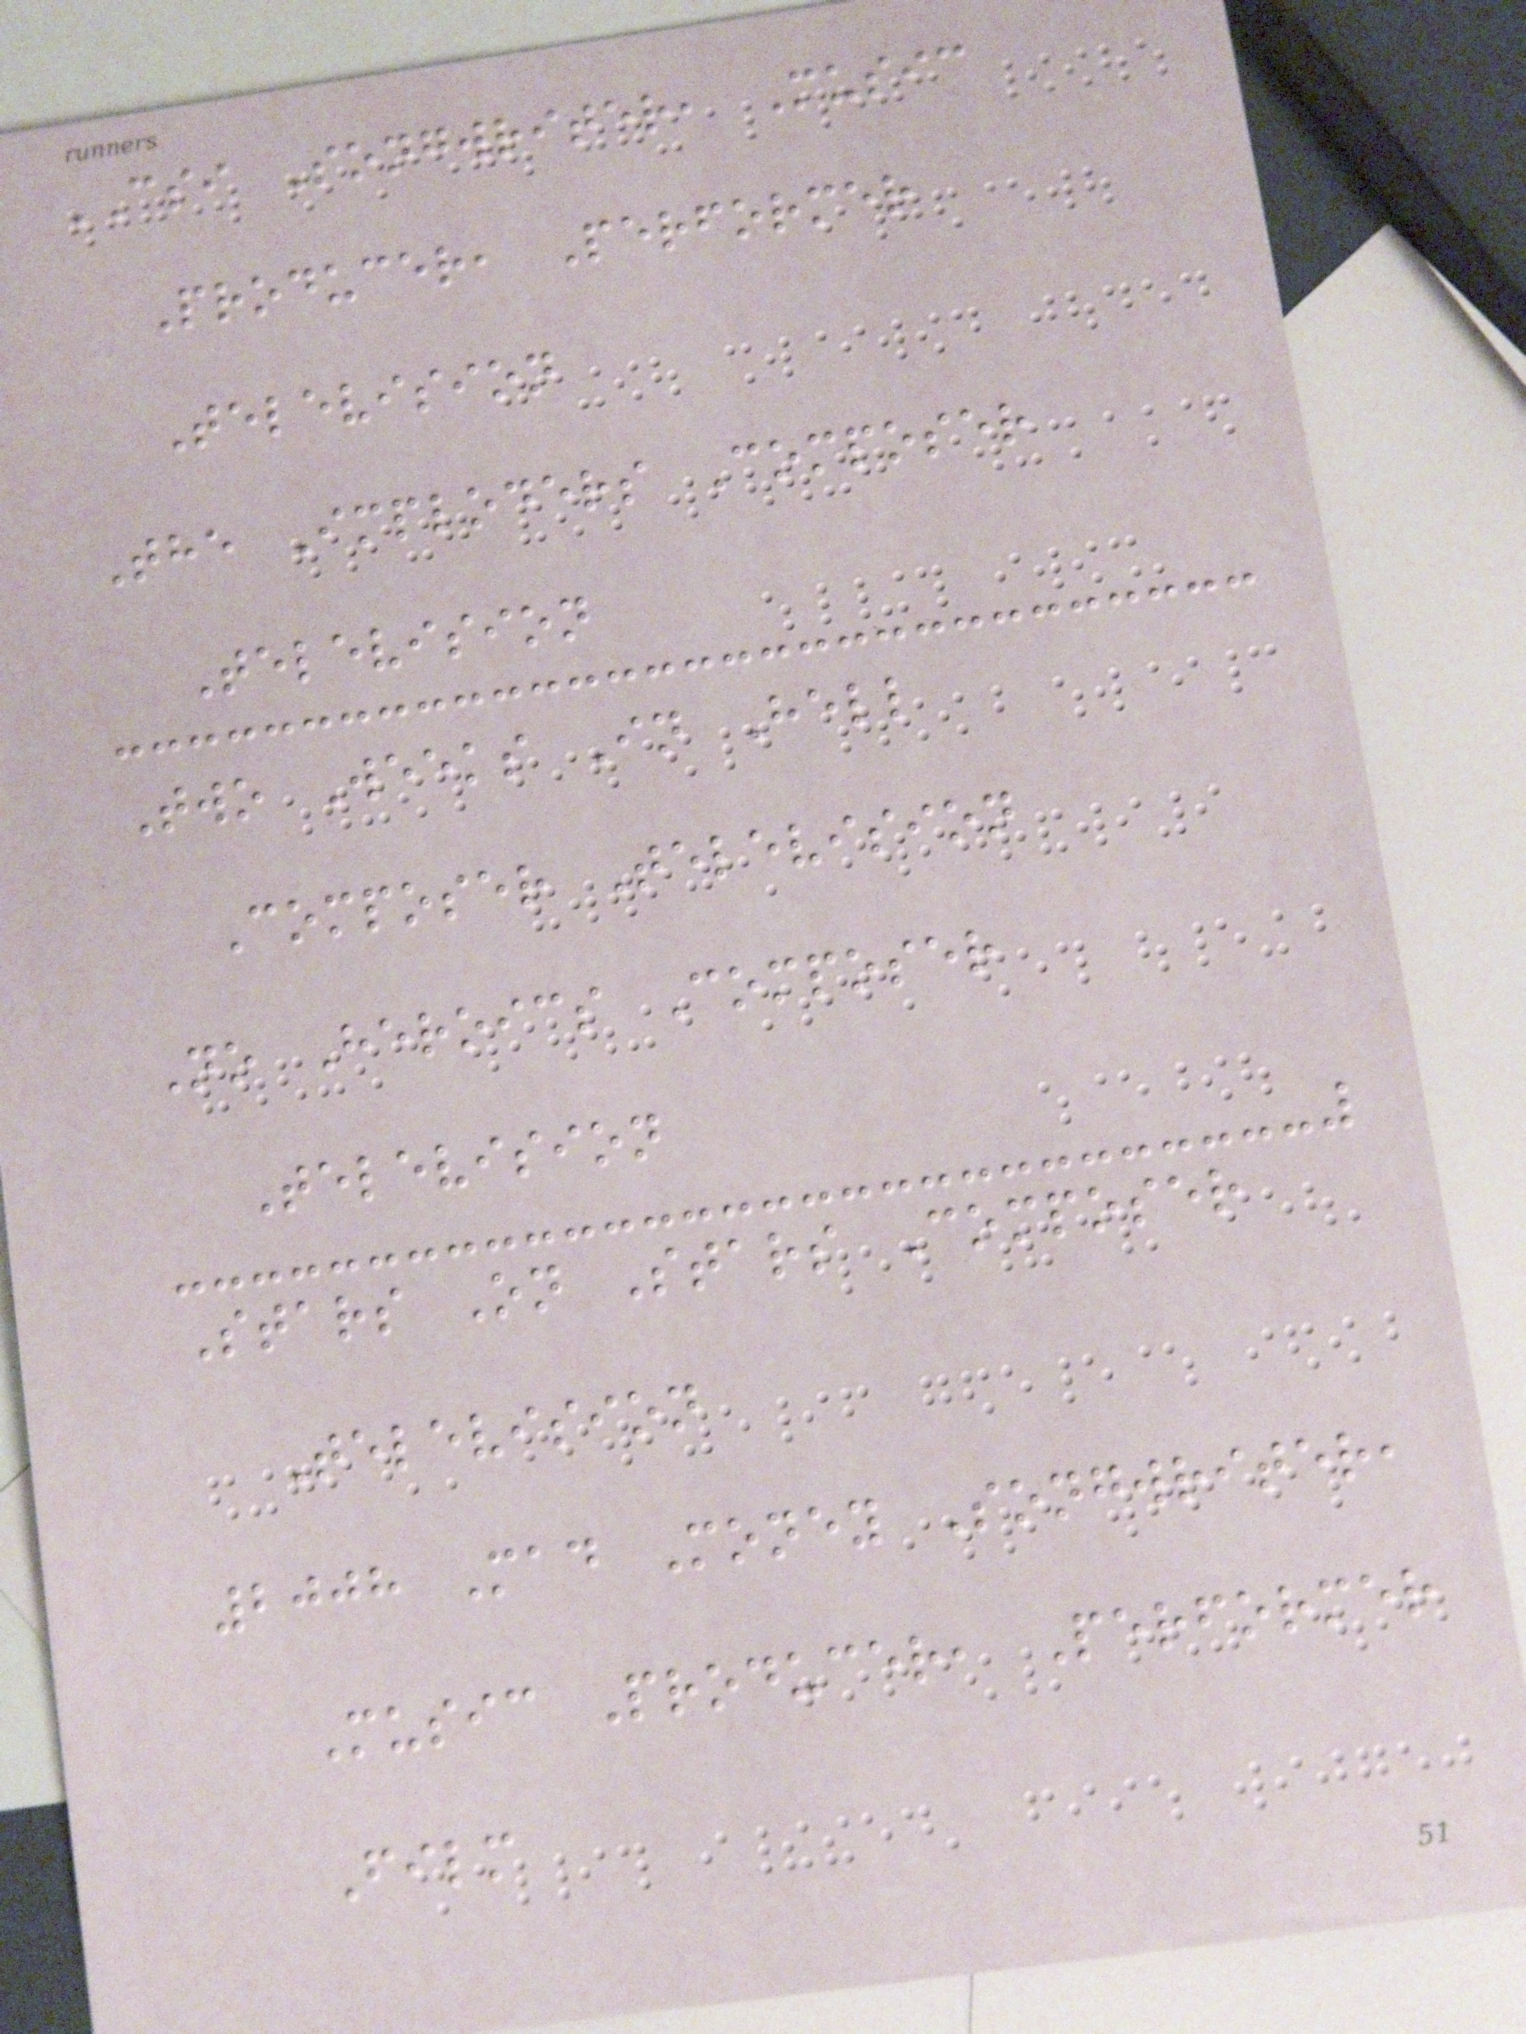CSI Songwriter, Music
Producer, Performer
Television
The Imploders Composer
Television
Two Weeks In Hell
Composer Television
No Heroics Composer
Television
Stars On Stars Composer
Television
2008 Mad Money Songwriter,
Music Producer, Performer
Film
